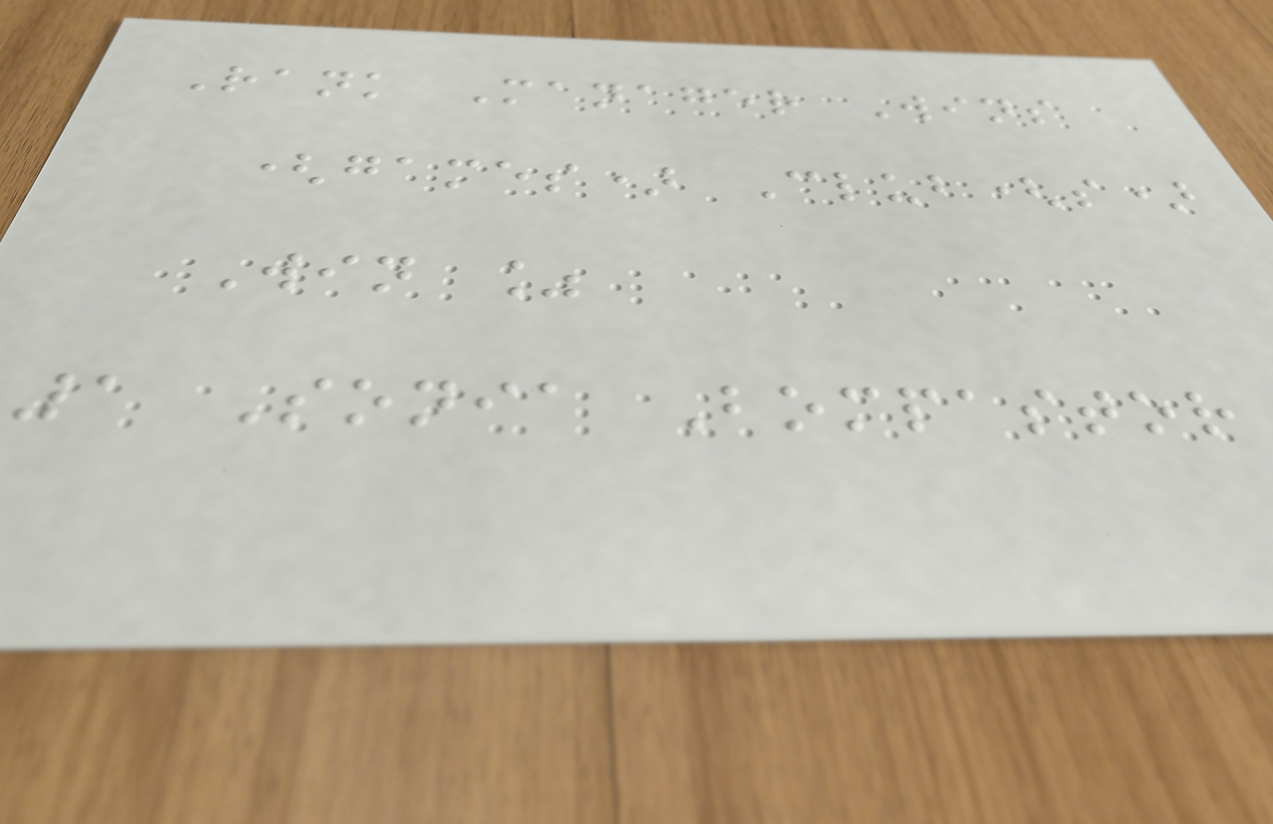Rank Manager Wins
(games) Club(s)
Win %
1 Sonia Bompastor
